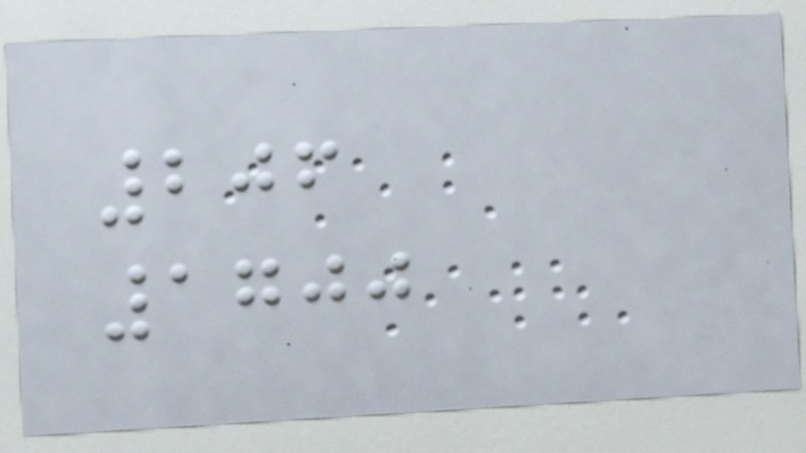206
1700
